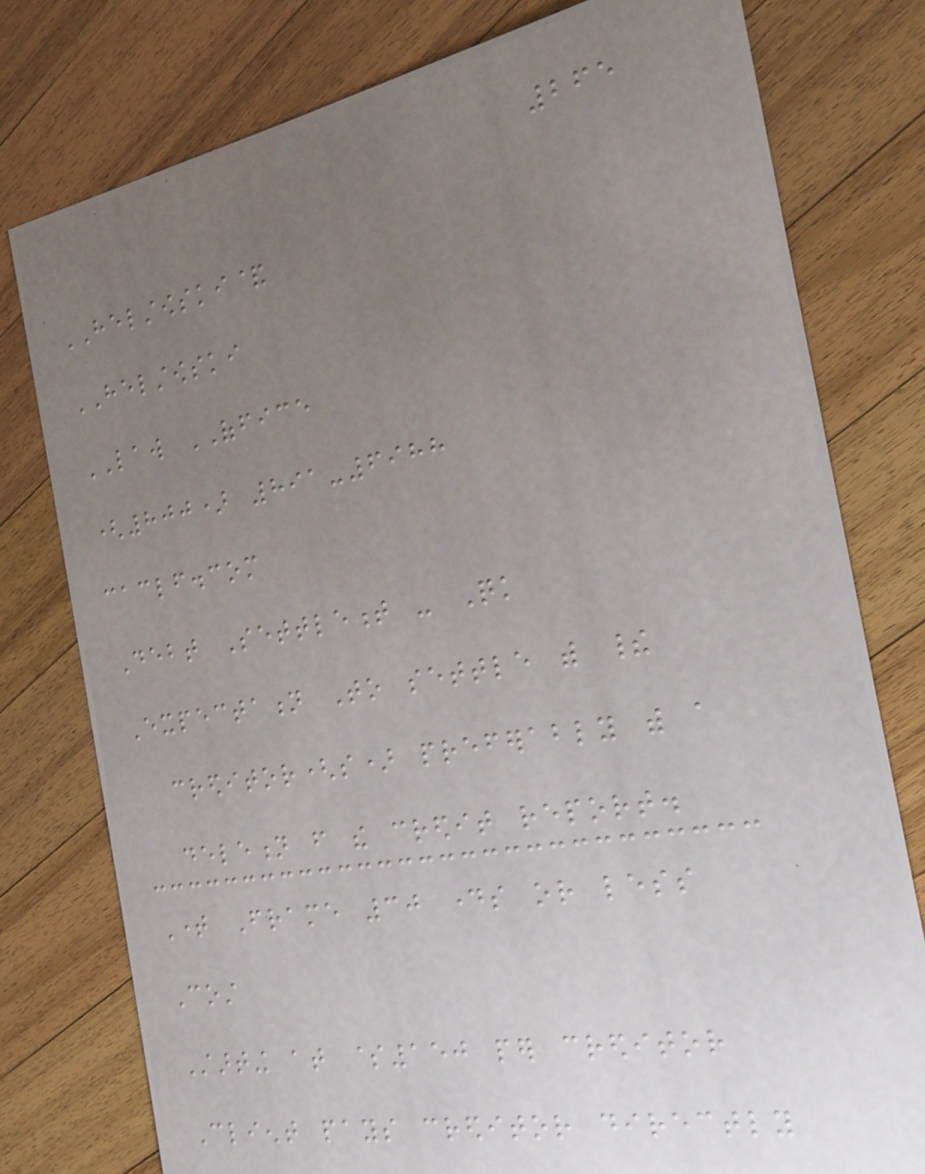265
HELSTOWSKI&
HELSTOWSKI
LAW OFFICE
(800) 891-6988
caclf.com
Debt Settlement - Quick
Expectation To settle with their
creditor(s) preferably with a
deletion from the credit report.
Time Frame 30 days or less
Cost
Starting at $150 per creditor
Client pays creditor directly
